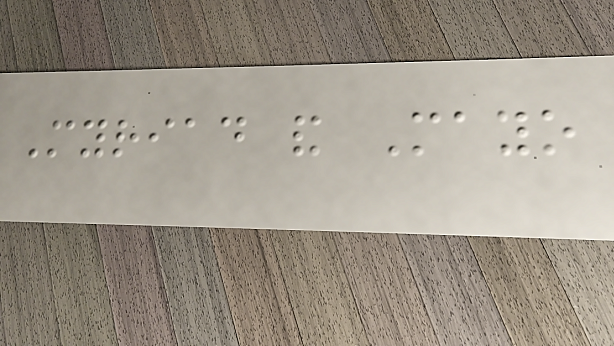Myriad and Mayo
